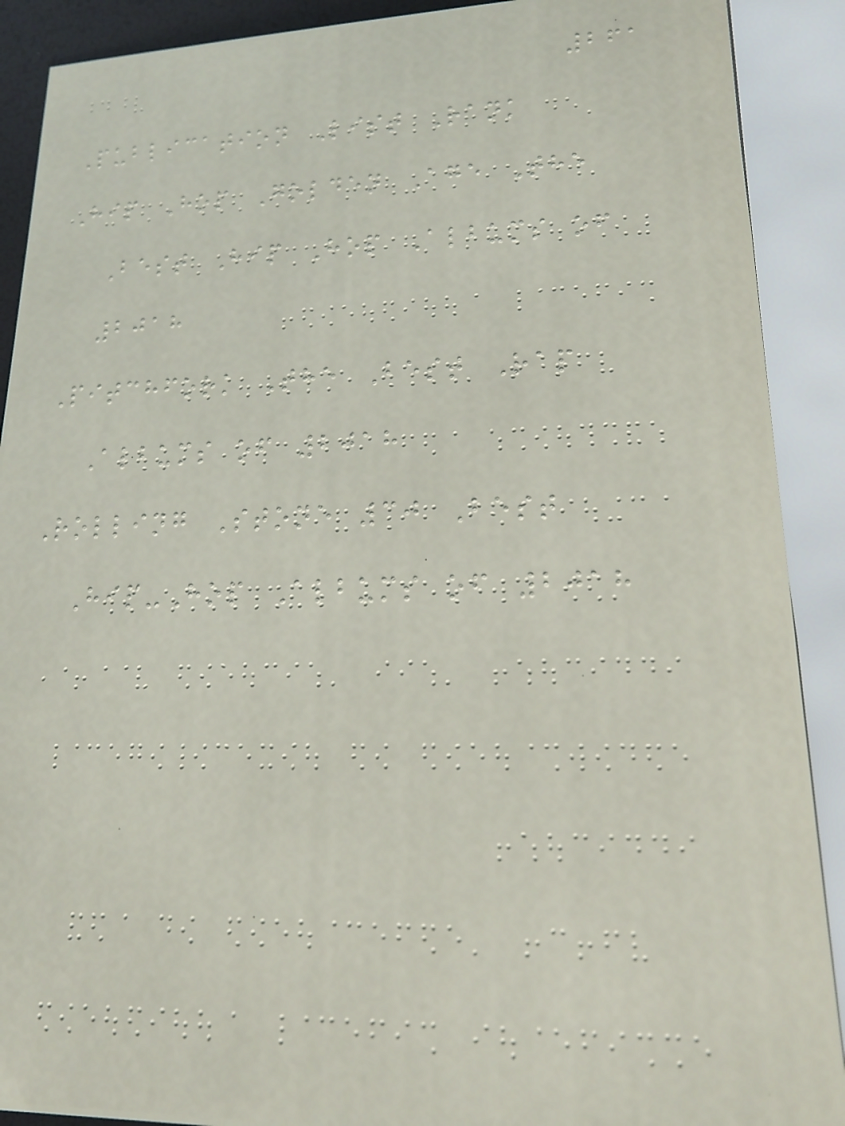261
Publication List Rank
Hip Hop Golden Age The
Best Hip Hop Albums of
2018
Pitchfork The Best Rap
Albums of 2018
Rolling Stone 30 Best
Hip-Hop Albums of 2018
